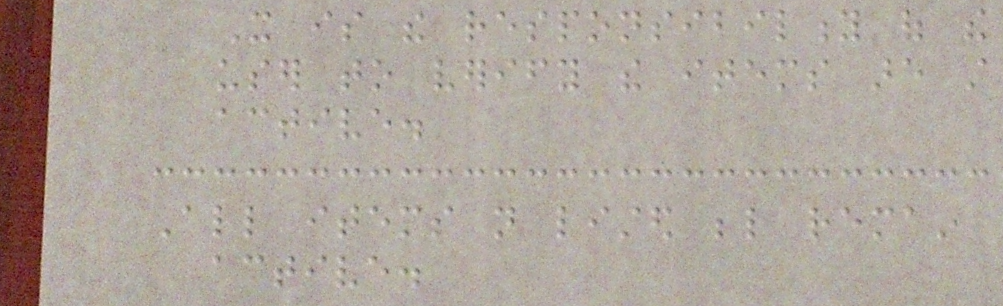It is the responsibility of the
user to verify the items are still
active.
All items not listed below remain
active.
